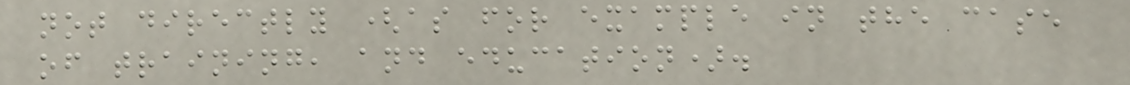not directly (as for example in the case
of training, and education).
